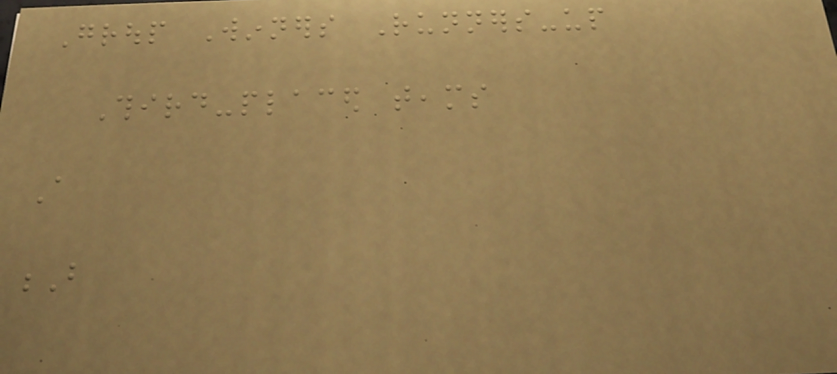Group Winners Runners-up
Third-placed teams
A
B
